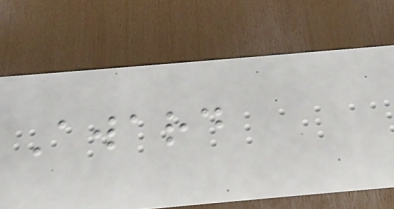Award
